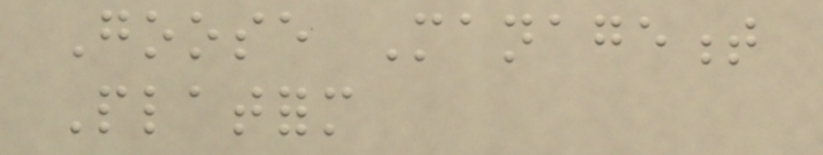Goose Management
Platform
